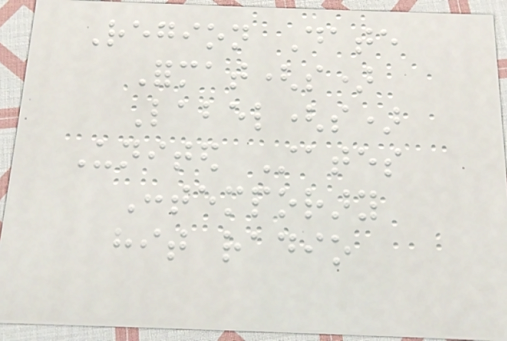Region Date
Format(s)
Label(s)
United States
Contemporary
hit radio
